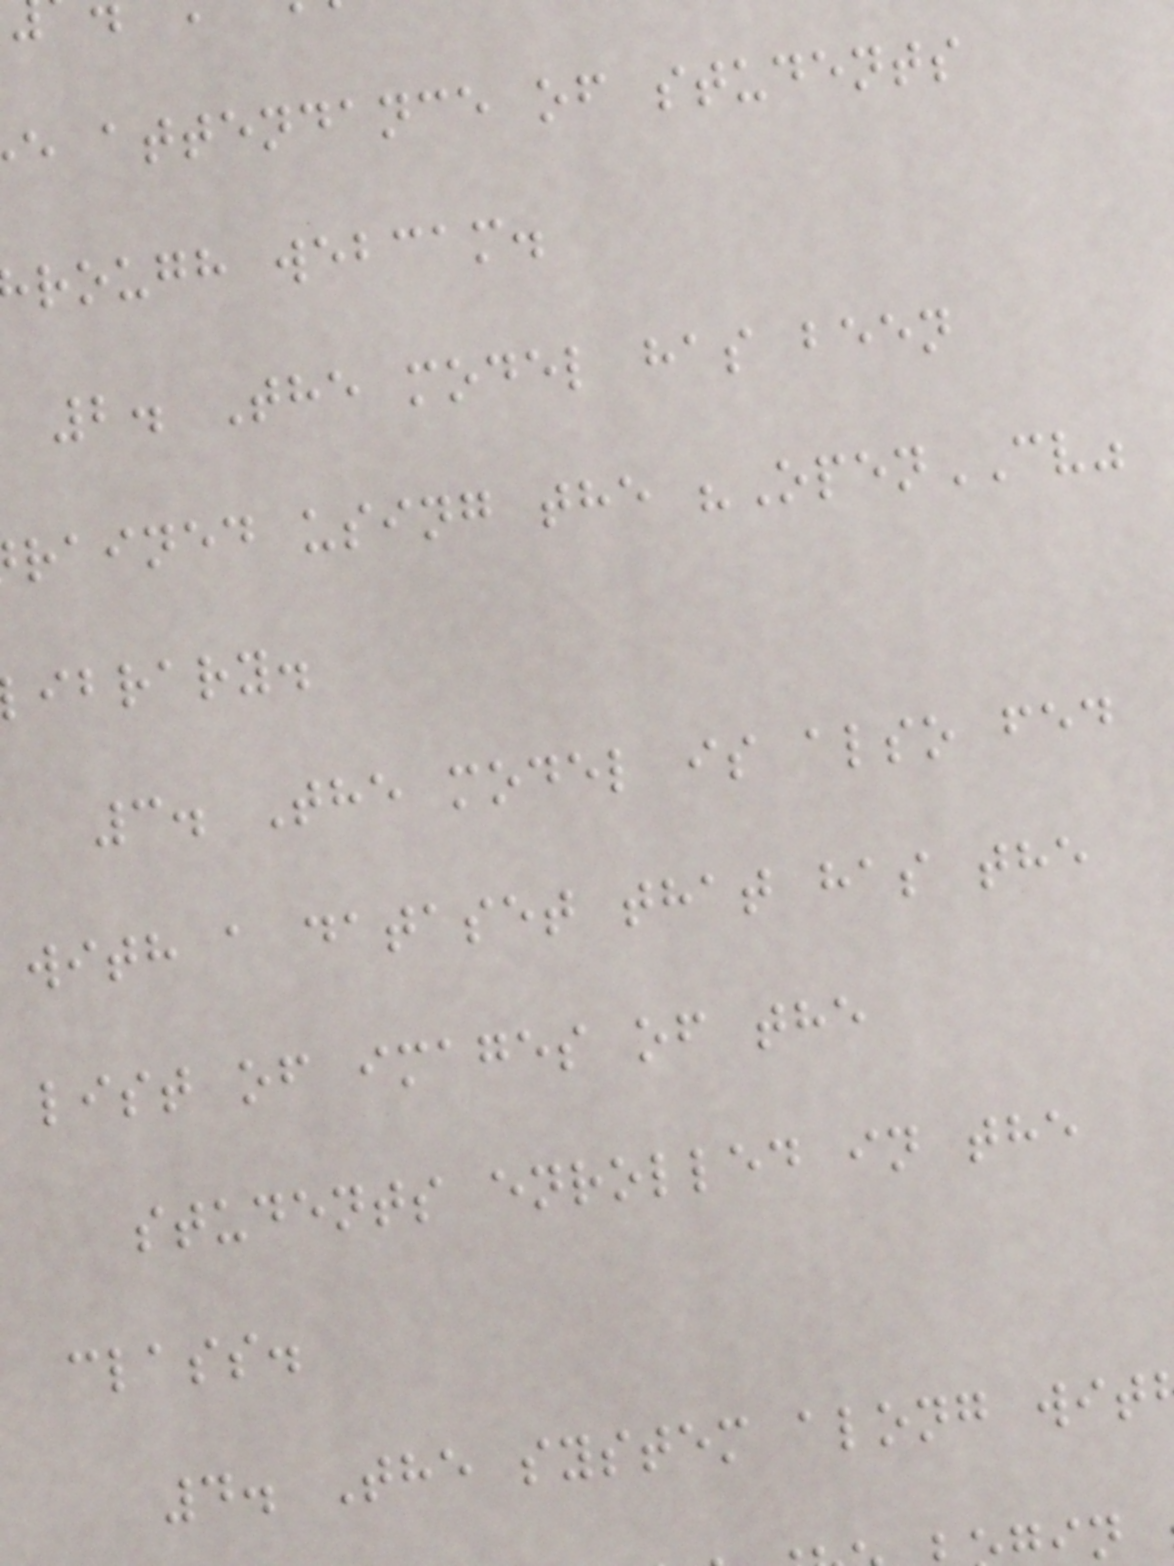e attendance of students
rough webcam.
2. The model has been
rained using the "OpenCV"
ibrary.
3. The model is also fed
with a dataset that has the
list of images of the
students enrolled in the
class.
4. The system along wit
